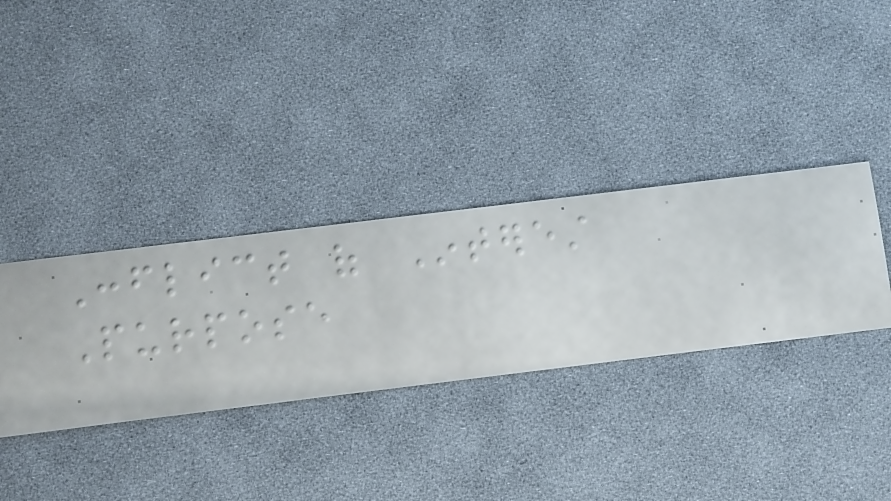Conflict of Interest
Purpose
